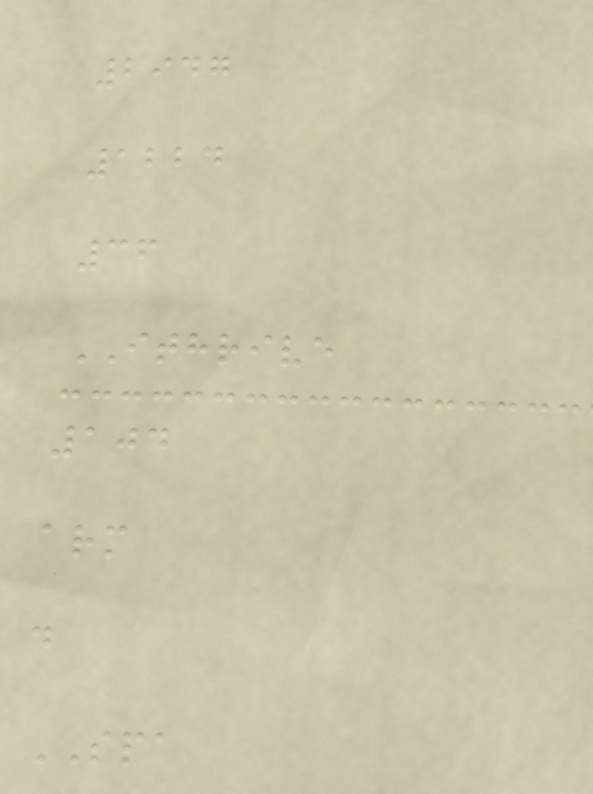2947
1224
36
ITHRIVE
104
arm
d
SPA
